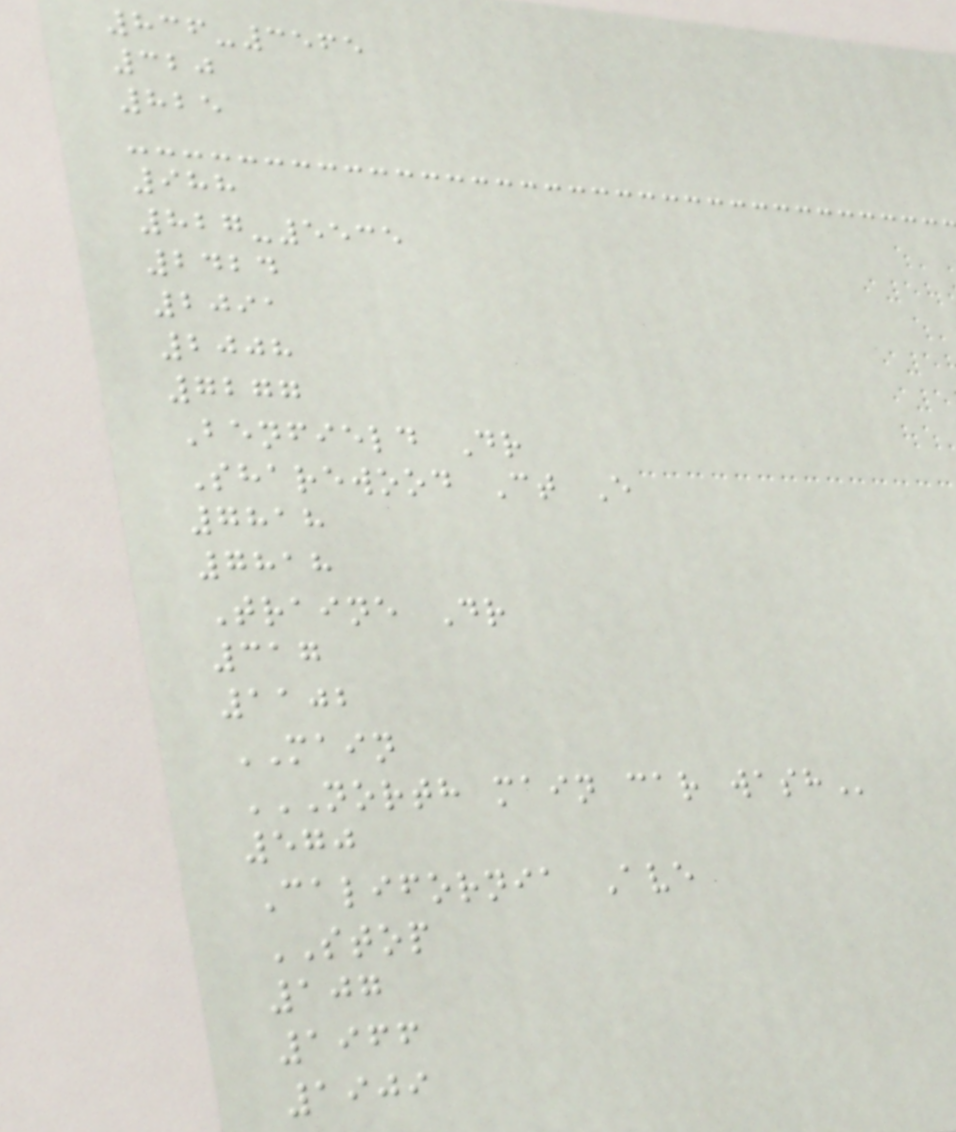836-3565
320
825
988
827-5535
2424
2091
2008
7277
Benfield Dr
Sharewood Ct E
7818
7818
Traine Dr
317
1102
MAIN
NORTH MAIN CAR WASH
570
California Ave
STOP
107
1966
1909
